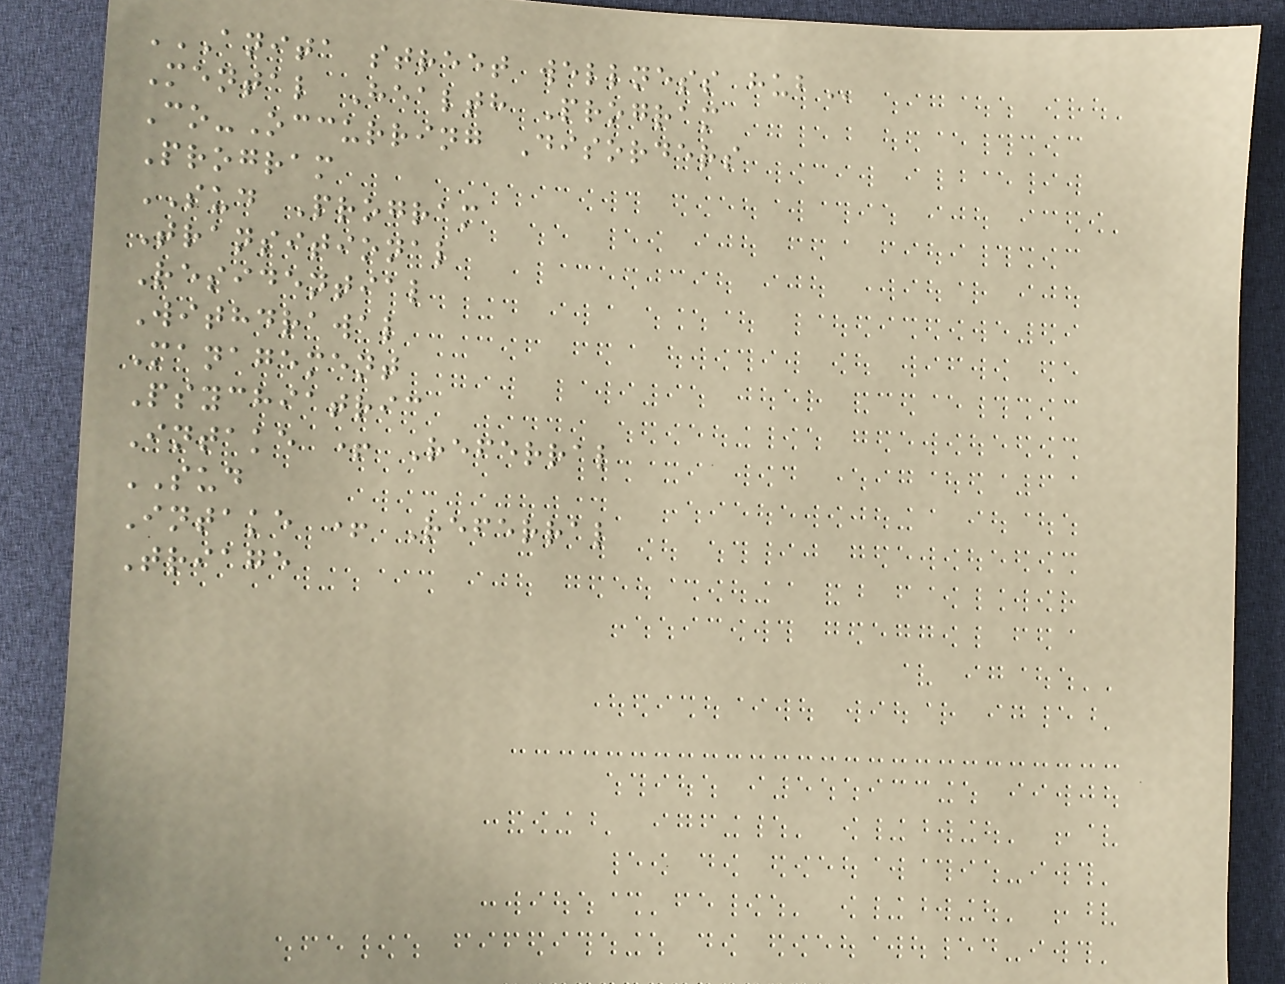ANITA STREET WELLNESS HUB
Mental Health Program
Co-Occurring Disorders
Program
SUD Program
Transitional
Residential
Withdrawal
Management
Psychiatric
Intake + Referral
SUD
Intake + Referral
Triage
